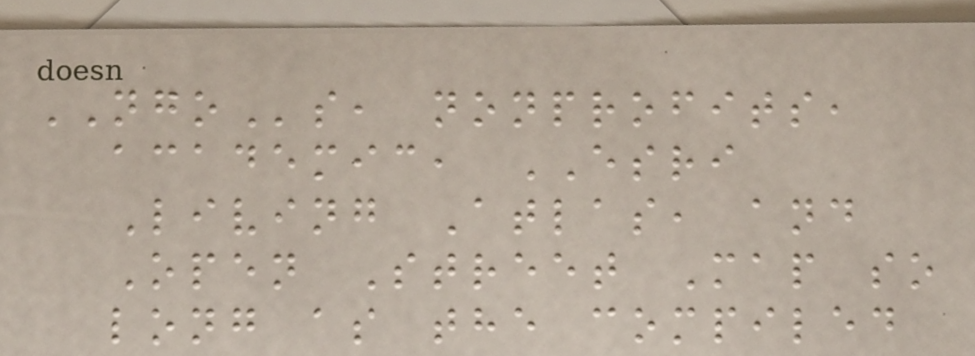NGOs, nonprofits,
academic, ESRI
Living Atlas, and
Open Street Map so
long as the compiled
